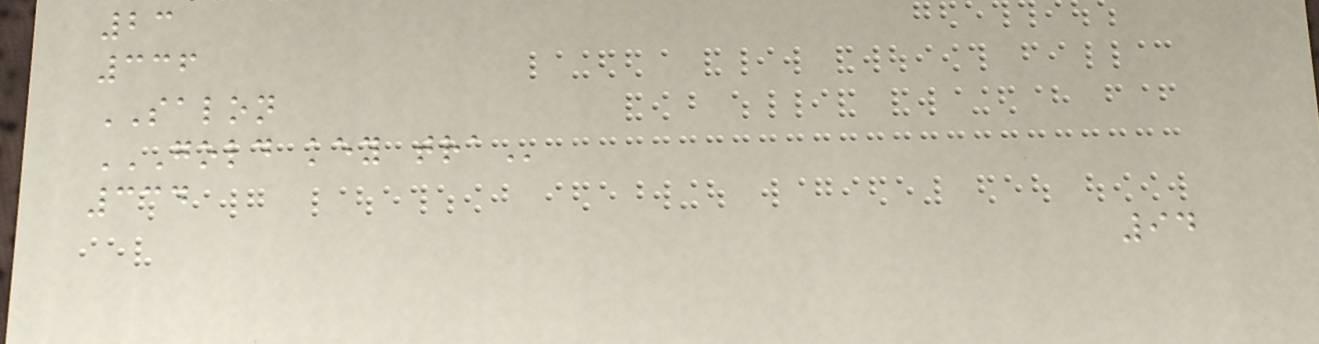23
336
SALON
GOLD KEY TRA
334
94
